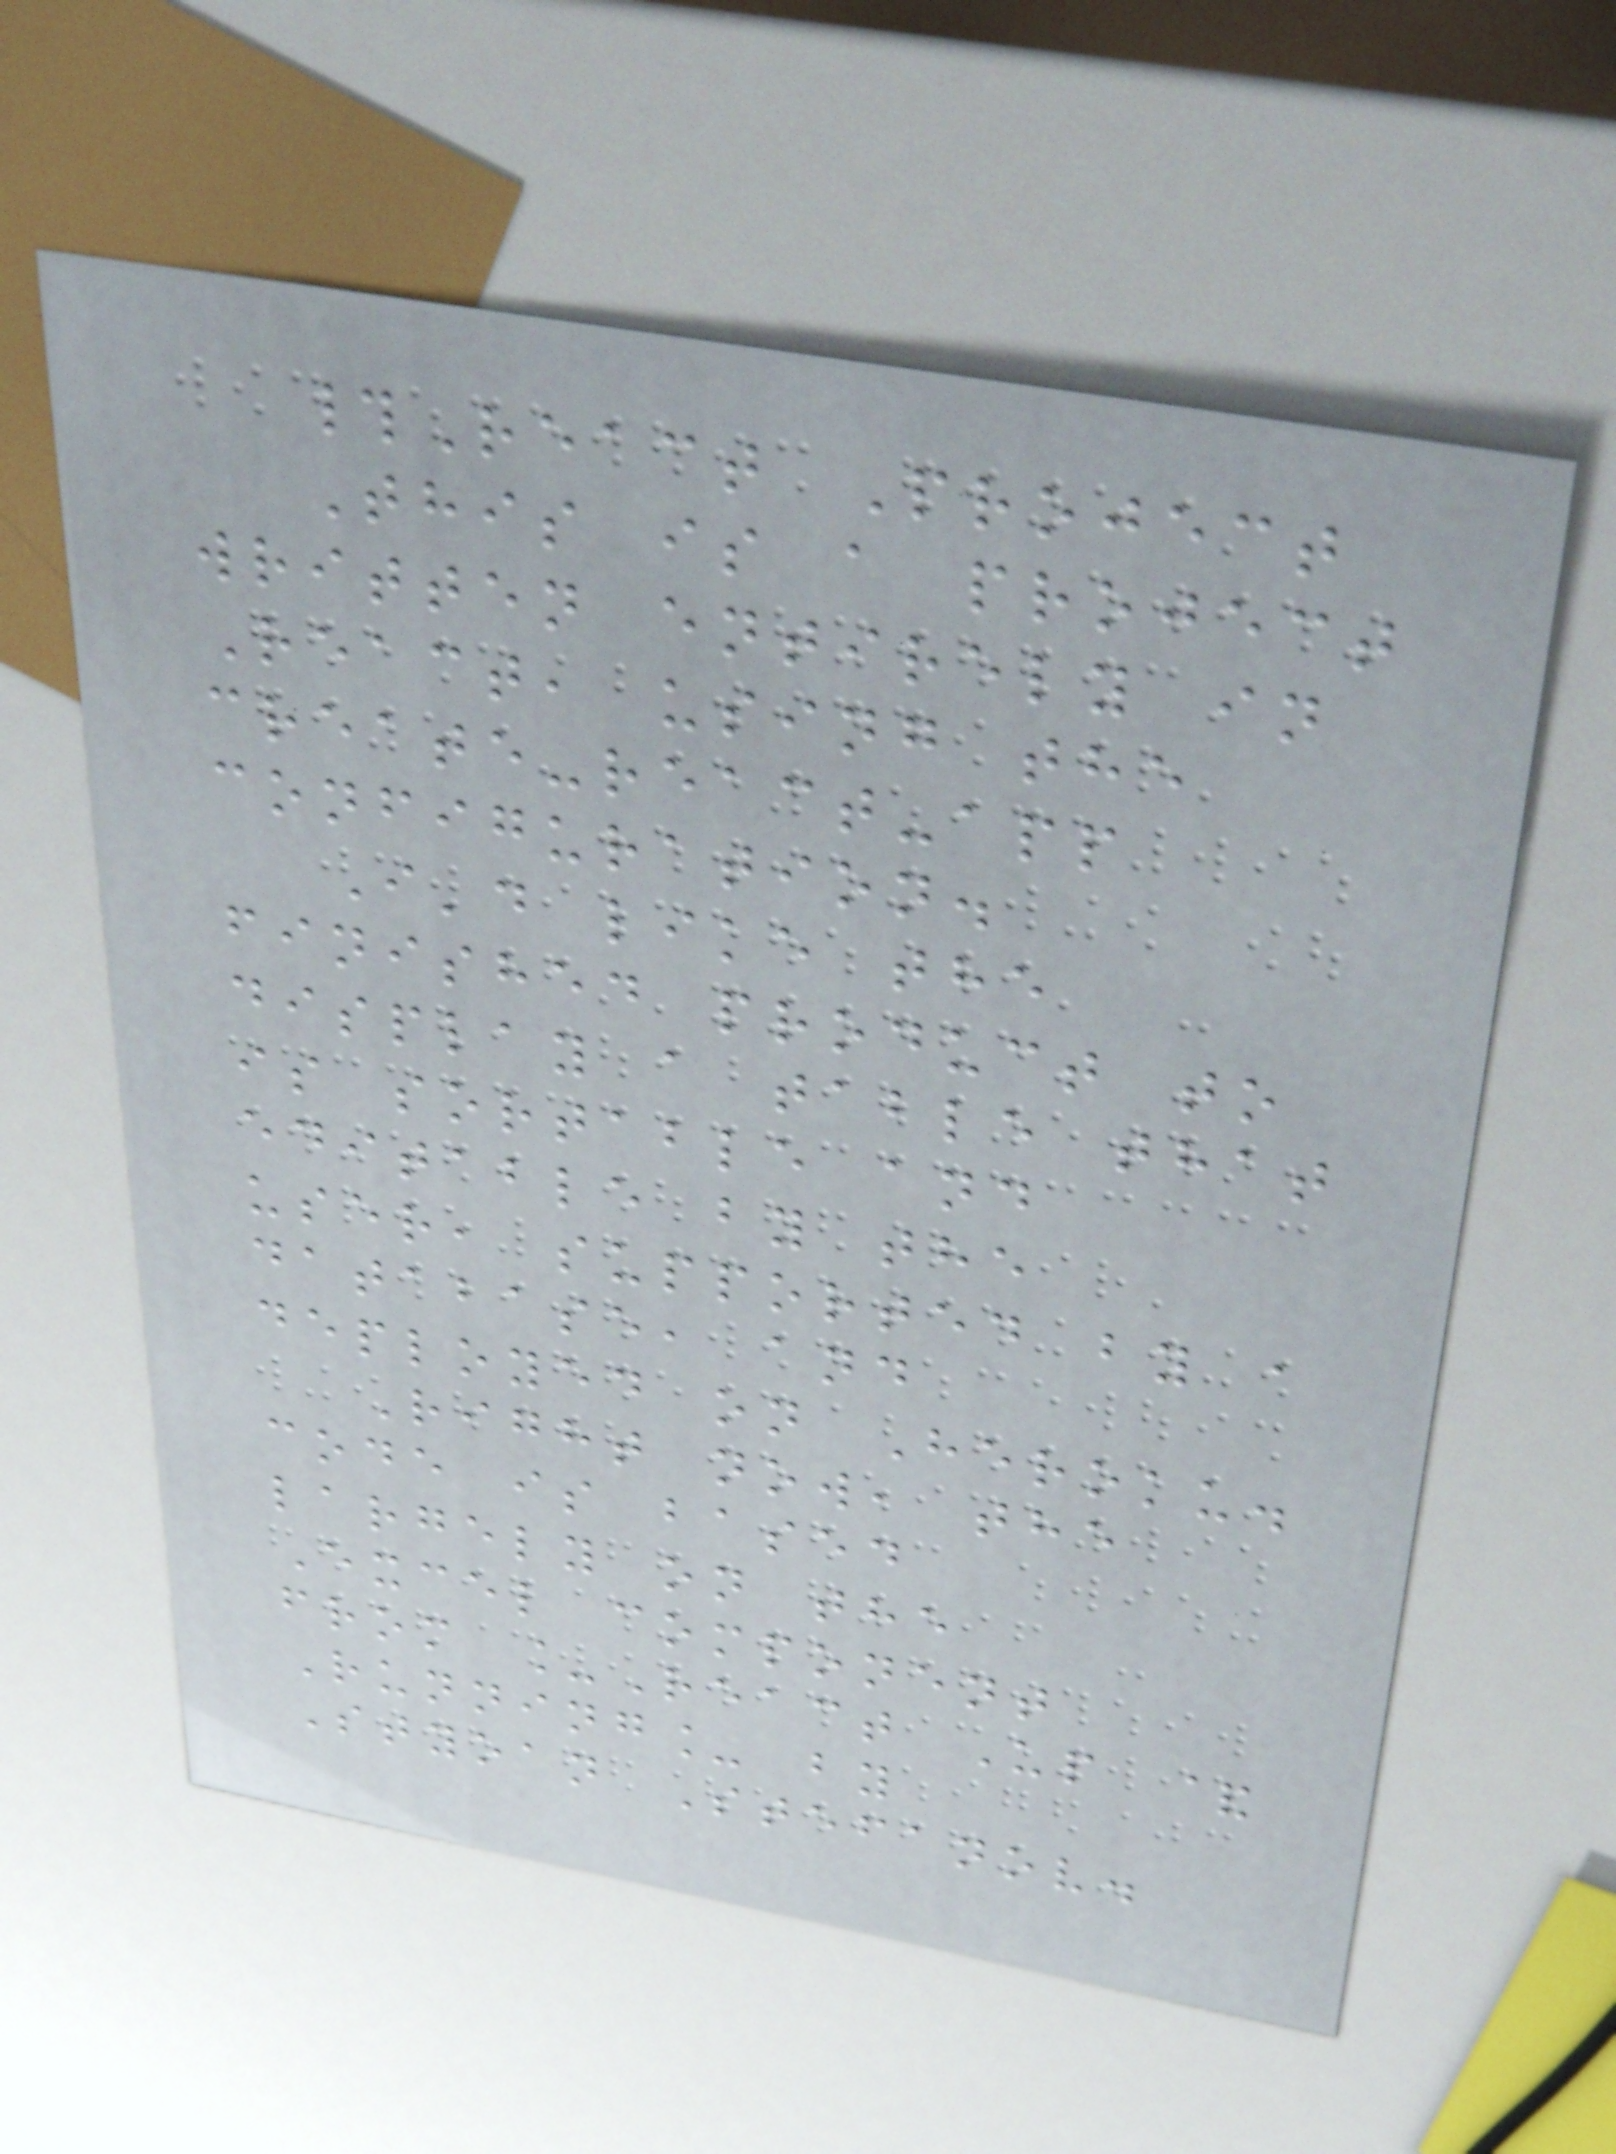#React Project
This is a project
written entirely in
React, using the
create-react-app
configuration.
I'd like the
finished product to
display a table that
is sortable and
editable by the
user, supported by a
database, and
deployed on Heroku.
Right now, the
code is based
largely on the
Excel component
from _React Up &
Running_ by
Styoan Stefanov.
